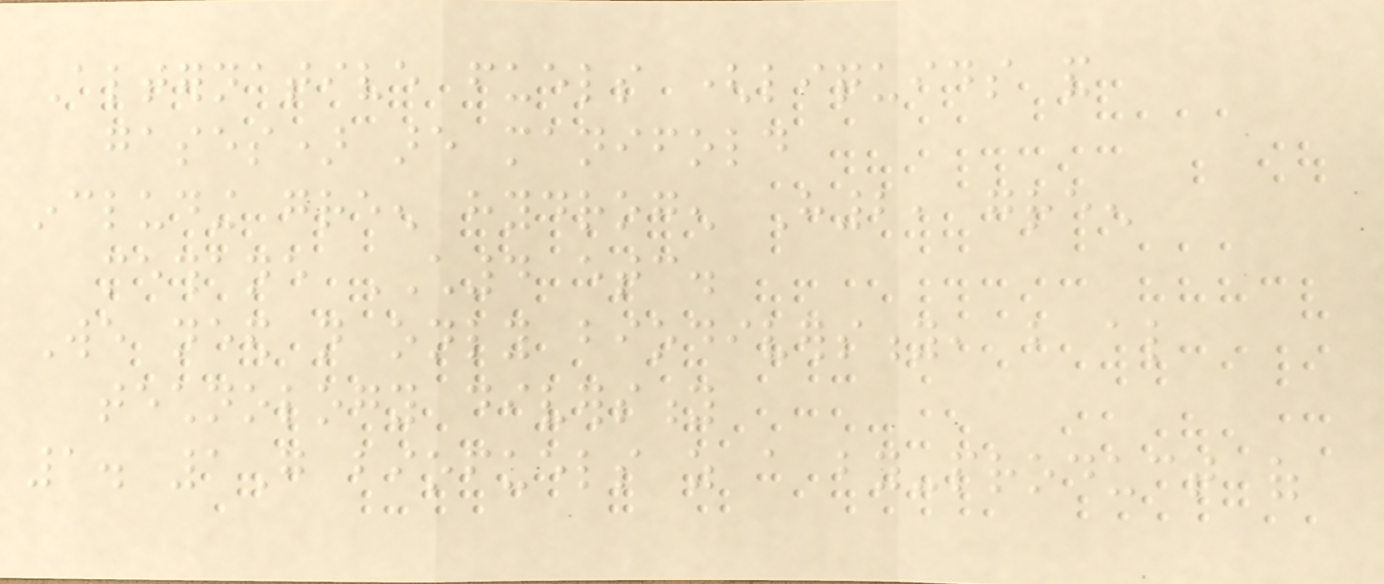Alternative fuels (liquids and
gases) are manifold
including green hydrogen H2, green
methane CH4 etc.
We need not only biodiversity, but also
technology diversity
1. 1G biofuels as a by-product of
